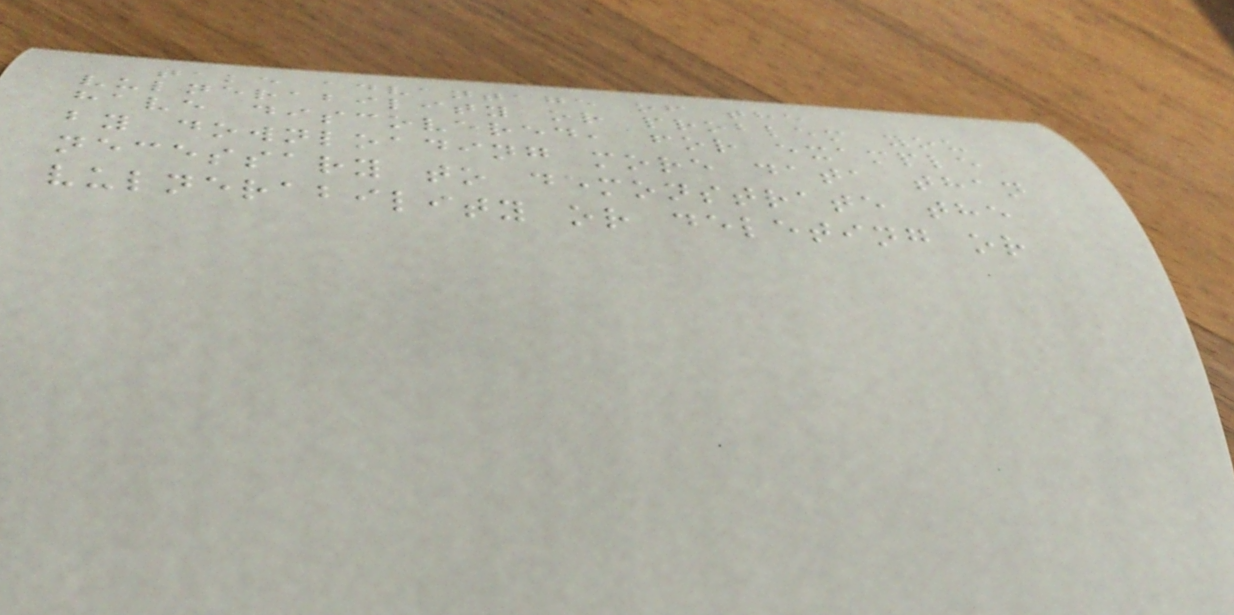take advantage of the
vulnerability or problem you
have discovered, for example
by downloading more data than
necessary to demonstrate the
vulnerability or deleting or
